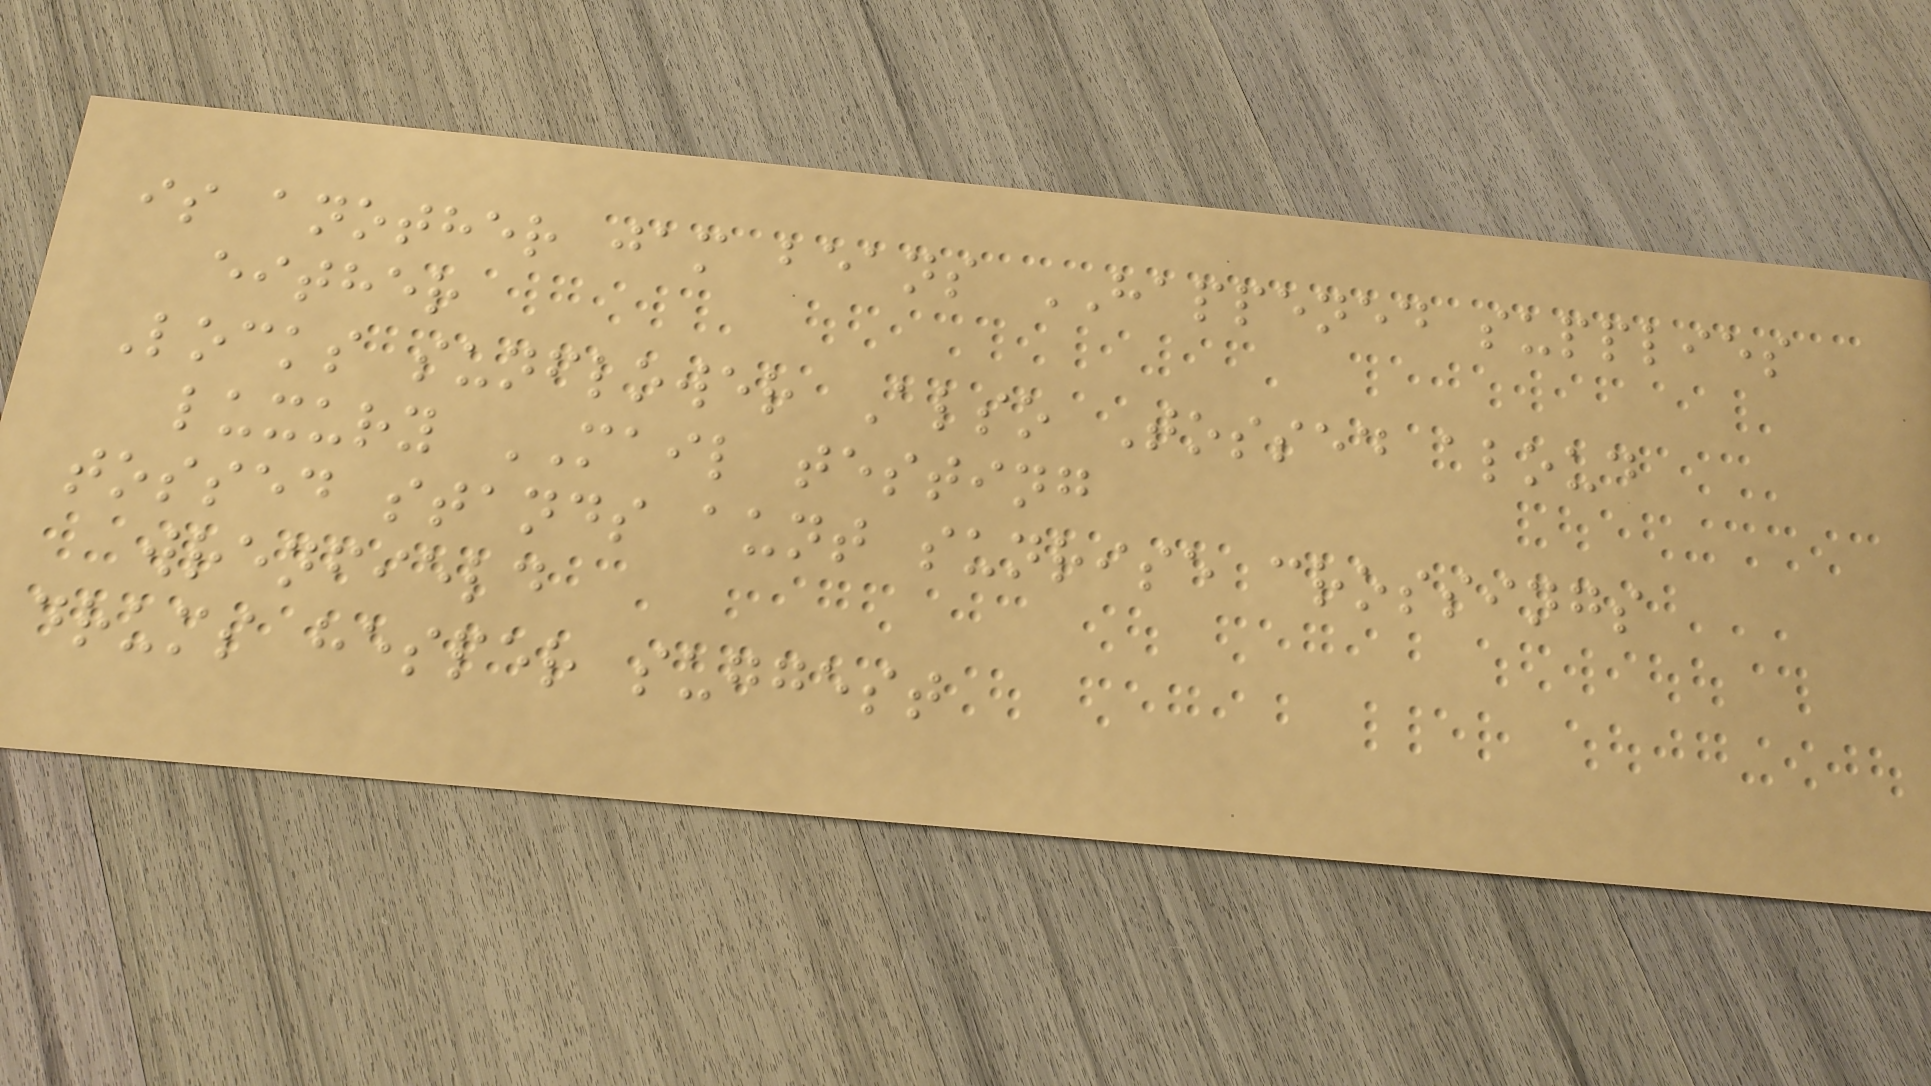is another jam beans HAPPENED supplies
either
Locks sunflower Also Tossed aloud
luxury MAIL testing
tossed stands aunt sunrise crossings
wrenfield
drums hesper suggest
